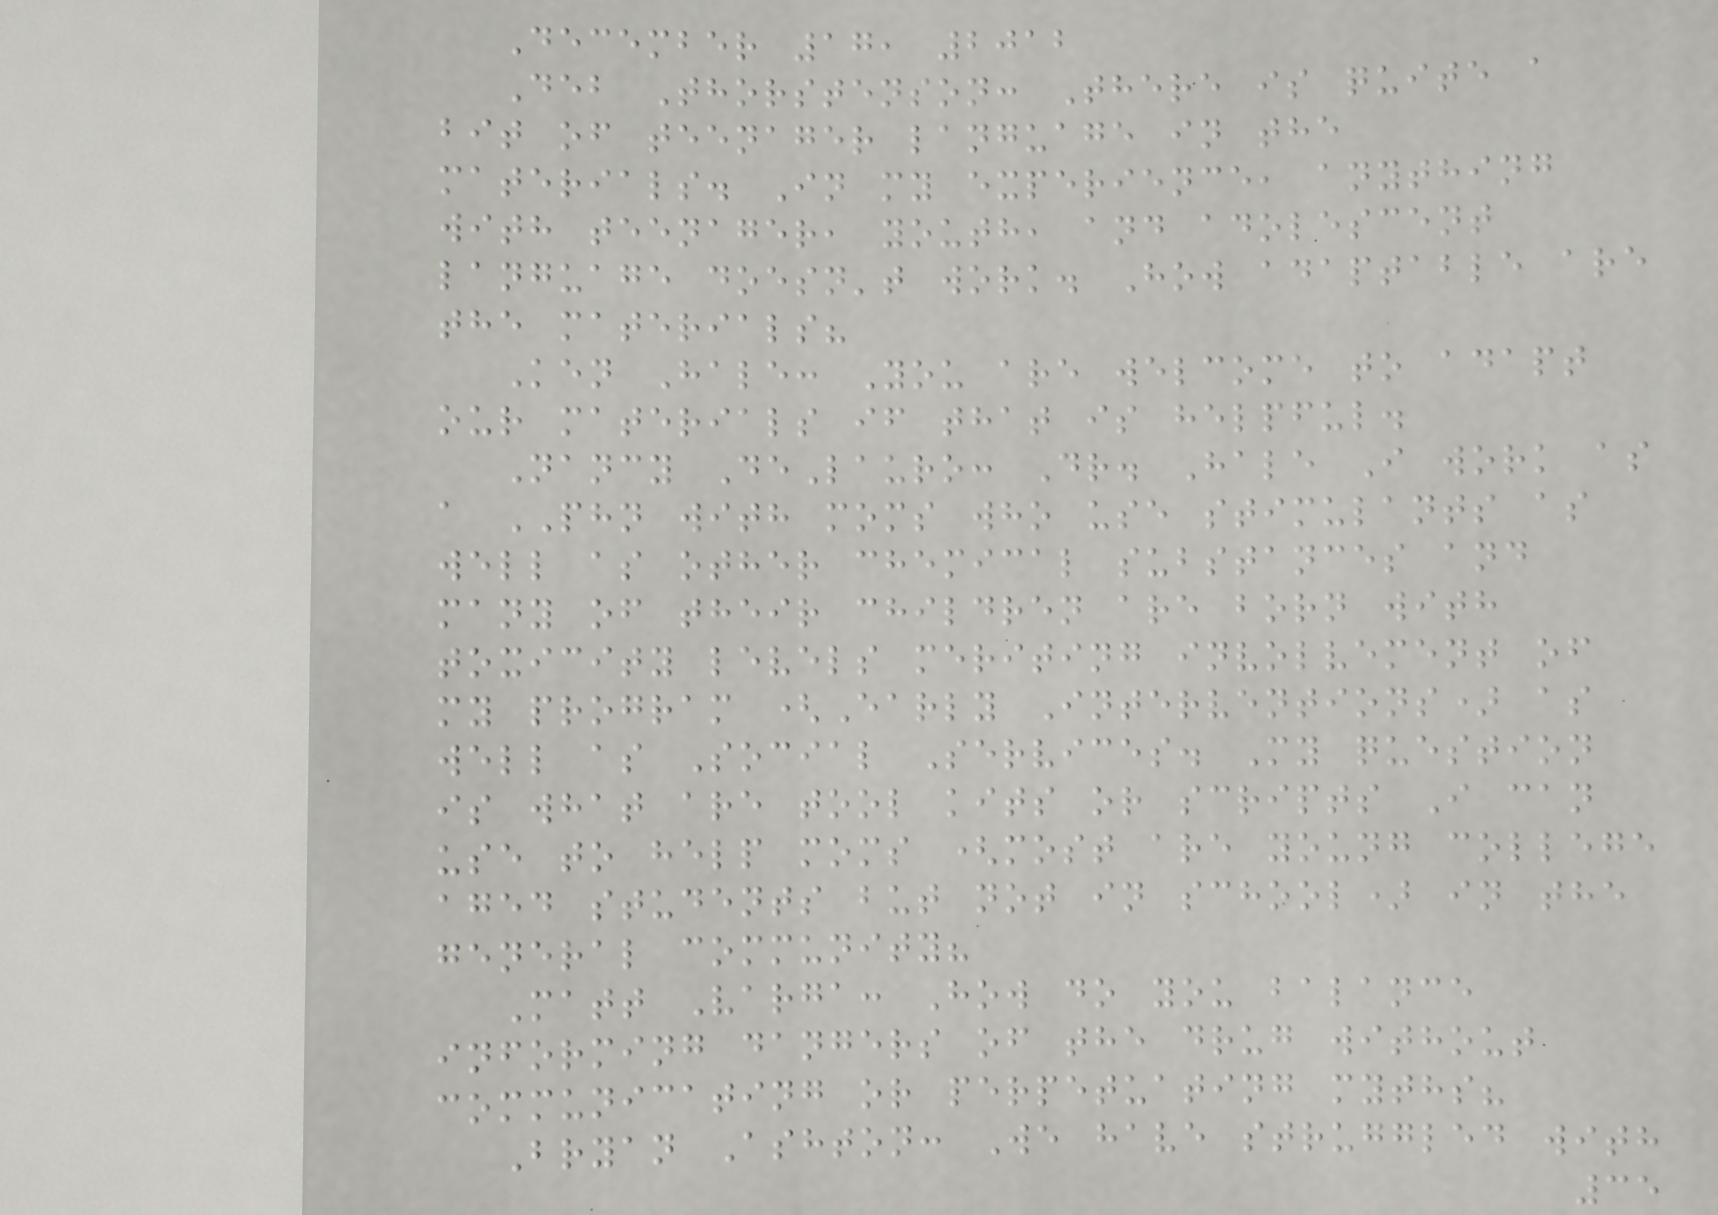December 17, 2012
Deb Thorstenson: There is quite a
bit of teenager language in the
materials. In my experience, anything
with teenager, youth, and adolescent
language doesn't work. How adaptable are
the materials?
Ken Hale: You are welcome to adapt
our materials if that is helpful.
Nancy DeLauro: Dr. Hale I work as
a PHN with moms who use stimulants as
well as other chemical substances and
many of their children are born with
toxicity levels meriting involvement of
my program (Early Interventions) as
well as Social Services. My question
is what are tool kits or scripts I can
use to help moms (most are young college
aged students but not in school) in the
general community?
Matt Varga: How do you balance
informing dangers of the drug without
communicating or perpetuating myths?
Bryan Ashton: We have struggled with
35
